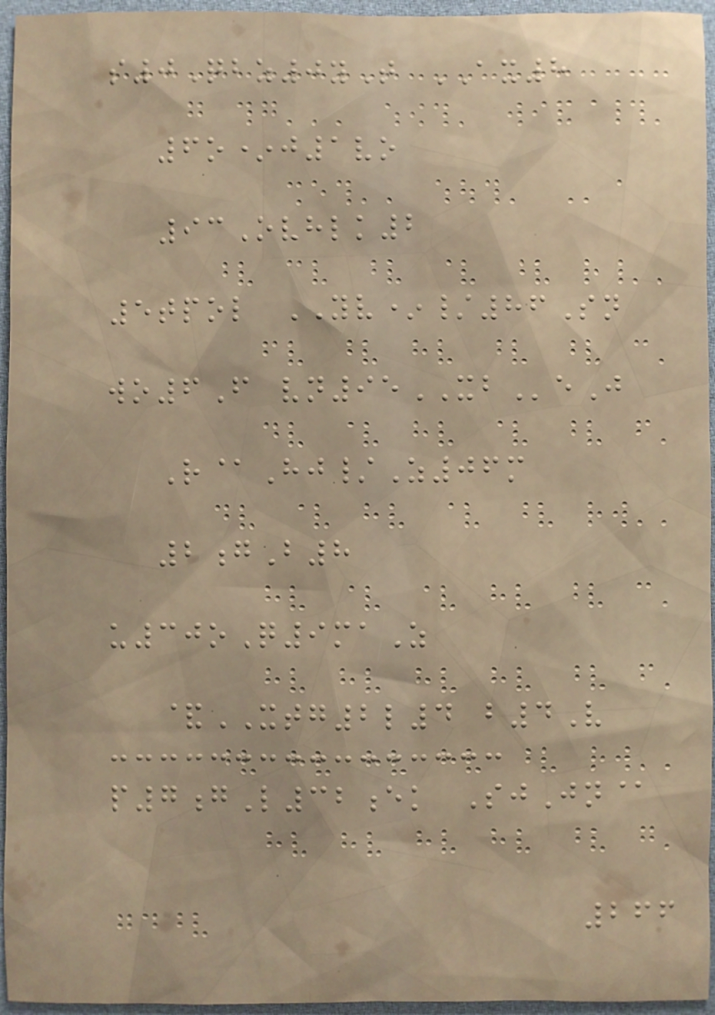s0Qbz0yT AX8
6o*j1vo
93Ovhlk2
5tpol YV*/86Sn
wo6F vn95XBeJ
R@Hj/Z06m
2gB8
u30oQ9maZ
&XTG2l4 b4V
p7gL32ek SjJn@
266
